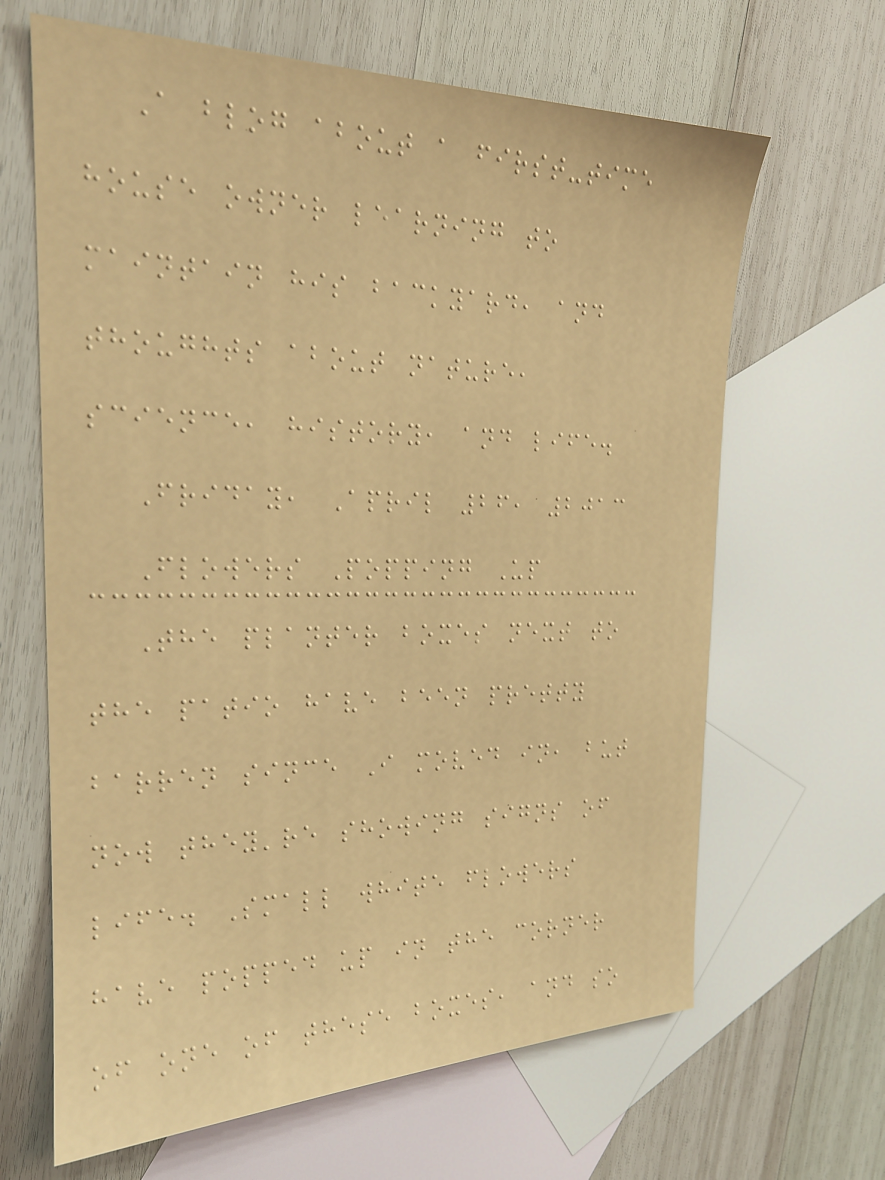A blog about a first-time
house owner learning to
maintain his backyard, and
thoughts about nature,
science, history, and life.
Friday, April 26, 2013
Flowers Popping Up
The planter boxes next to
the patio have been pretty
barren since I moved in, but
now they're showing signs of
life. Small white flowers
have popped up in the corner
of one of these boxes, and so
